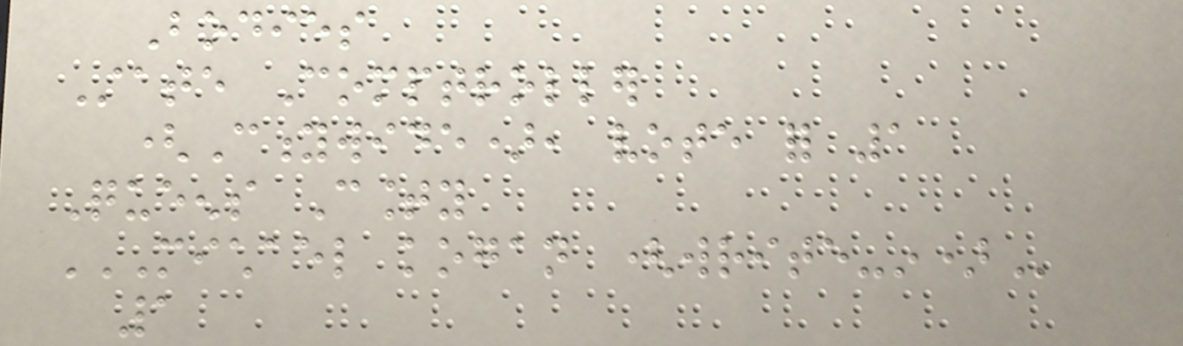Bodies
State Comptroller
(Citywide), vote for 1
Queens County
MICHAEL KOGAN (WRITE-IN)
1
